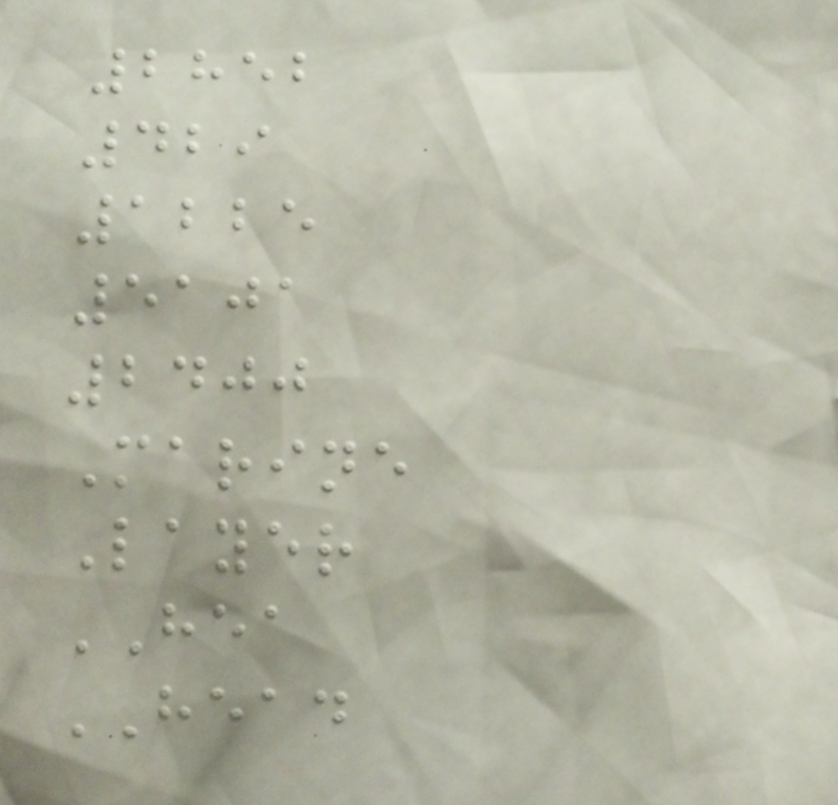2852
429
1225
5101
2400
Marine
Layer
HEA
HEAD
